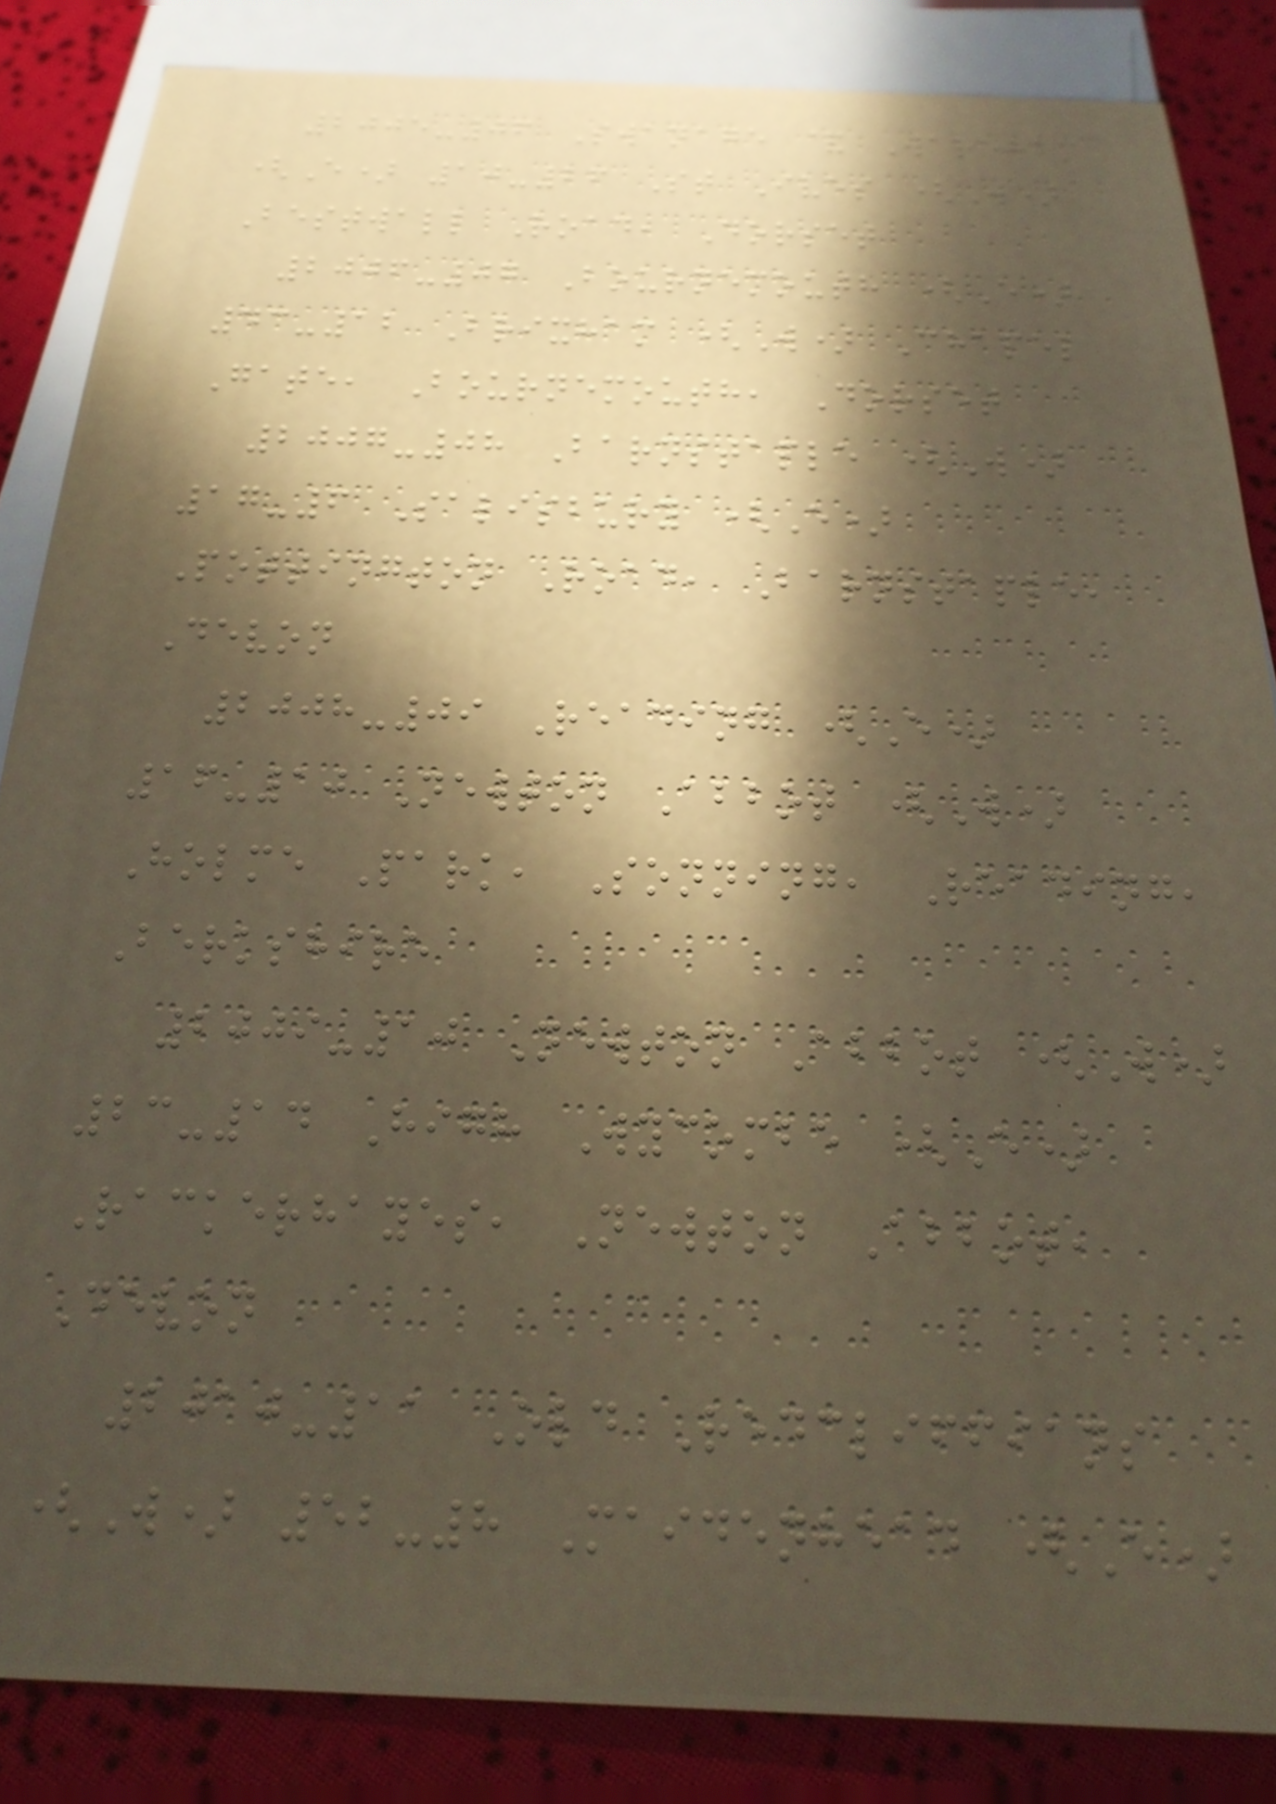2005-06 Swanage & Wareham
(E) 10-26 St Ives (W)
Bestwall Road, Dorset
2006-07 Bournemouth (E)
43-12 Brixham (W) Chapel
Gate, Bournemouth, Dorset
2007-08 Barnstaple (W)
17-6 Salisbury (E)
Pottington Road, Barnstaple,
Devon
2008-09 Reading (E)
16-10 Newton Abbot (W)
Holme Park, Sonning, Reading,
Berkshire
2009-10 Newton Abbot (W)
23-14 High Wycombe (E)
Rackerhayes, Newton Abbot,
Devon
2010-11 Old Redcliffians
(W) 52-8 Maidenhead (E)
